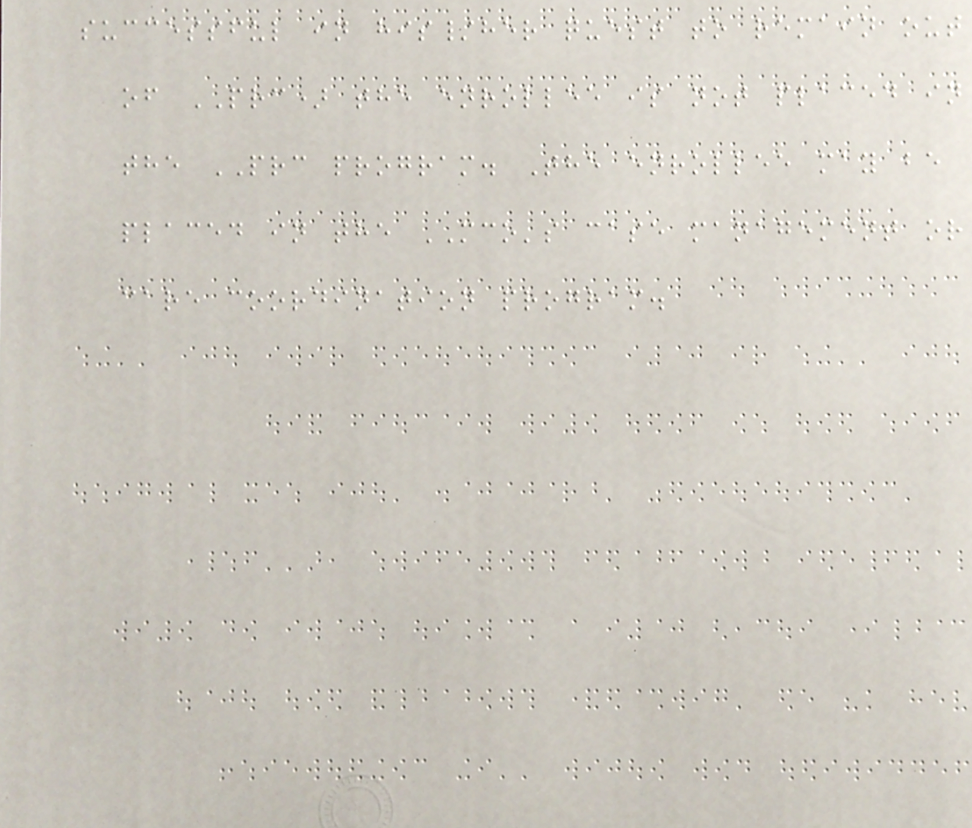successful in his/her quest to remain out
of PRC) the enrollee is not placed in
the PRC program. The enrollee may be
placed in the MCO's case management or
care coordination program.
